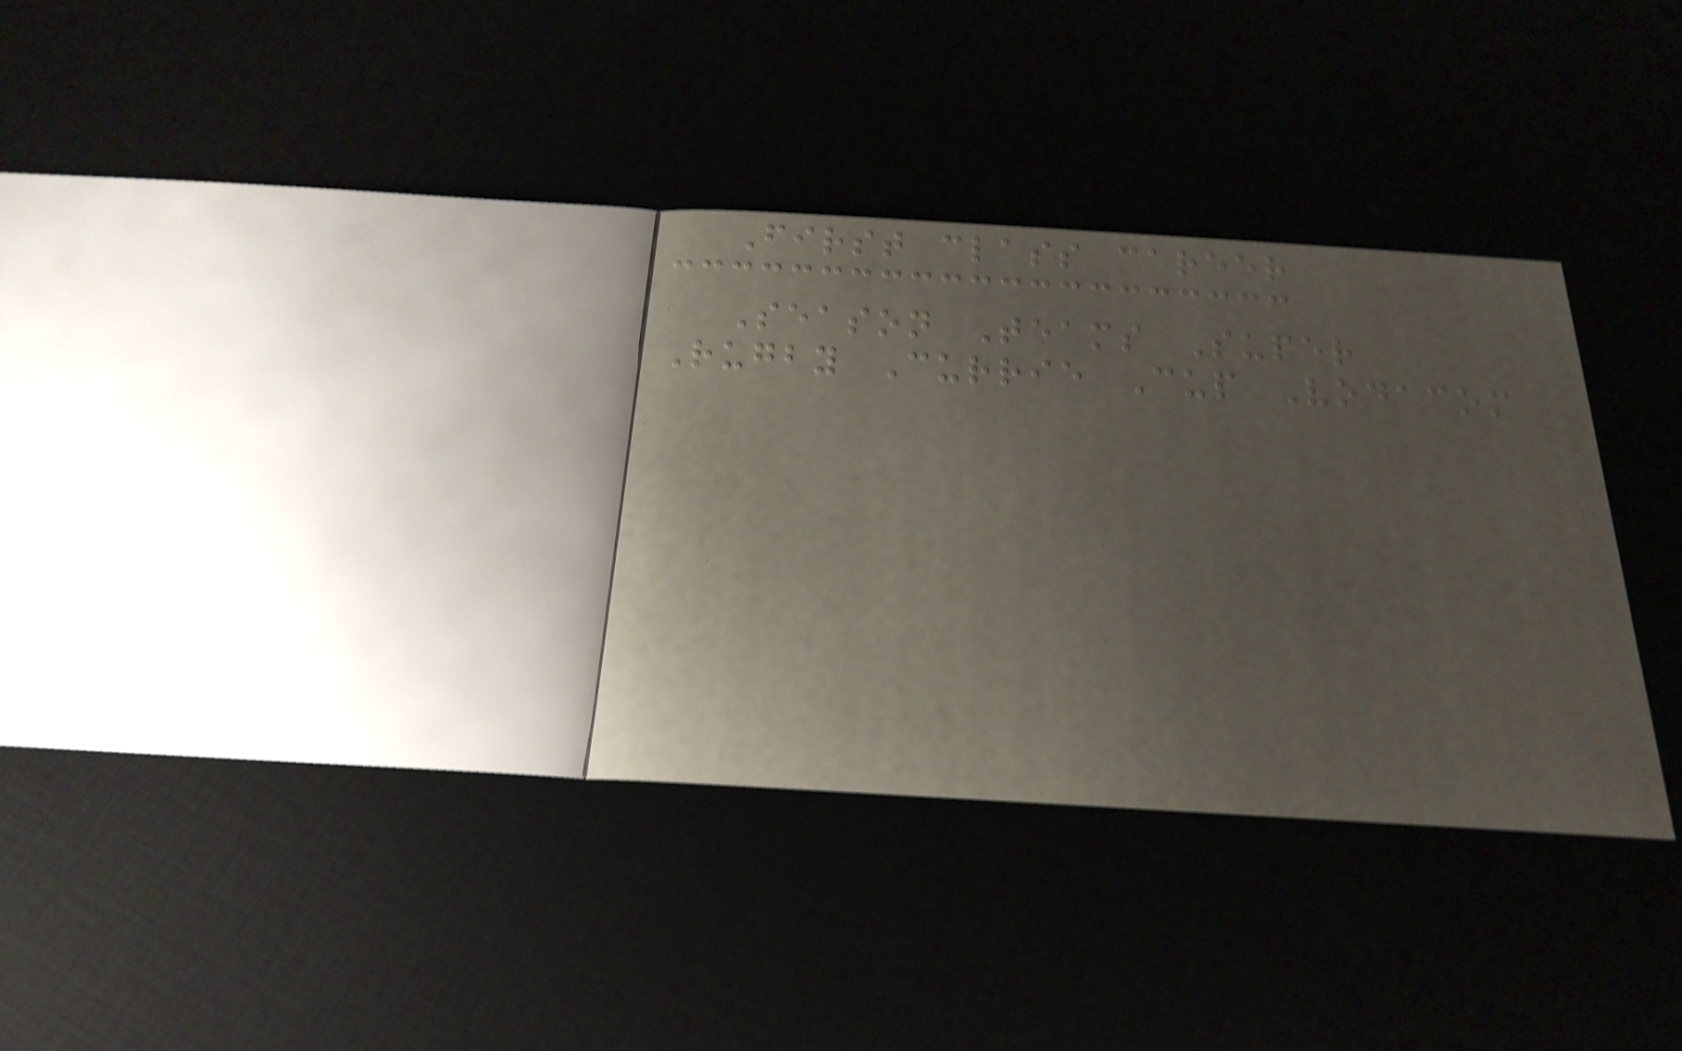First class career
Season Teams Super
Rugby Currie Cup Vodacom
